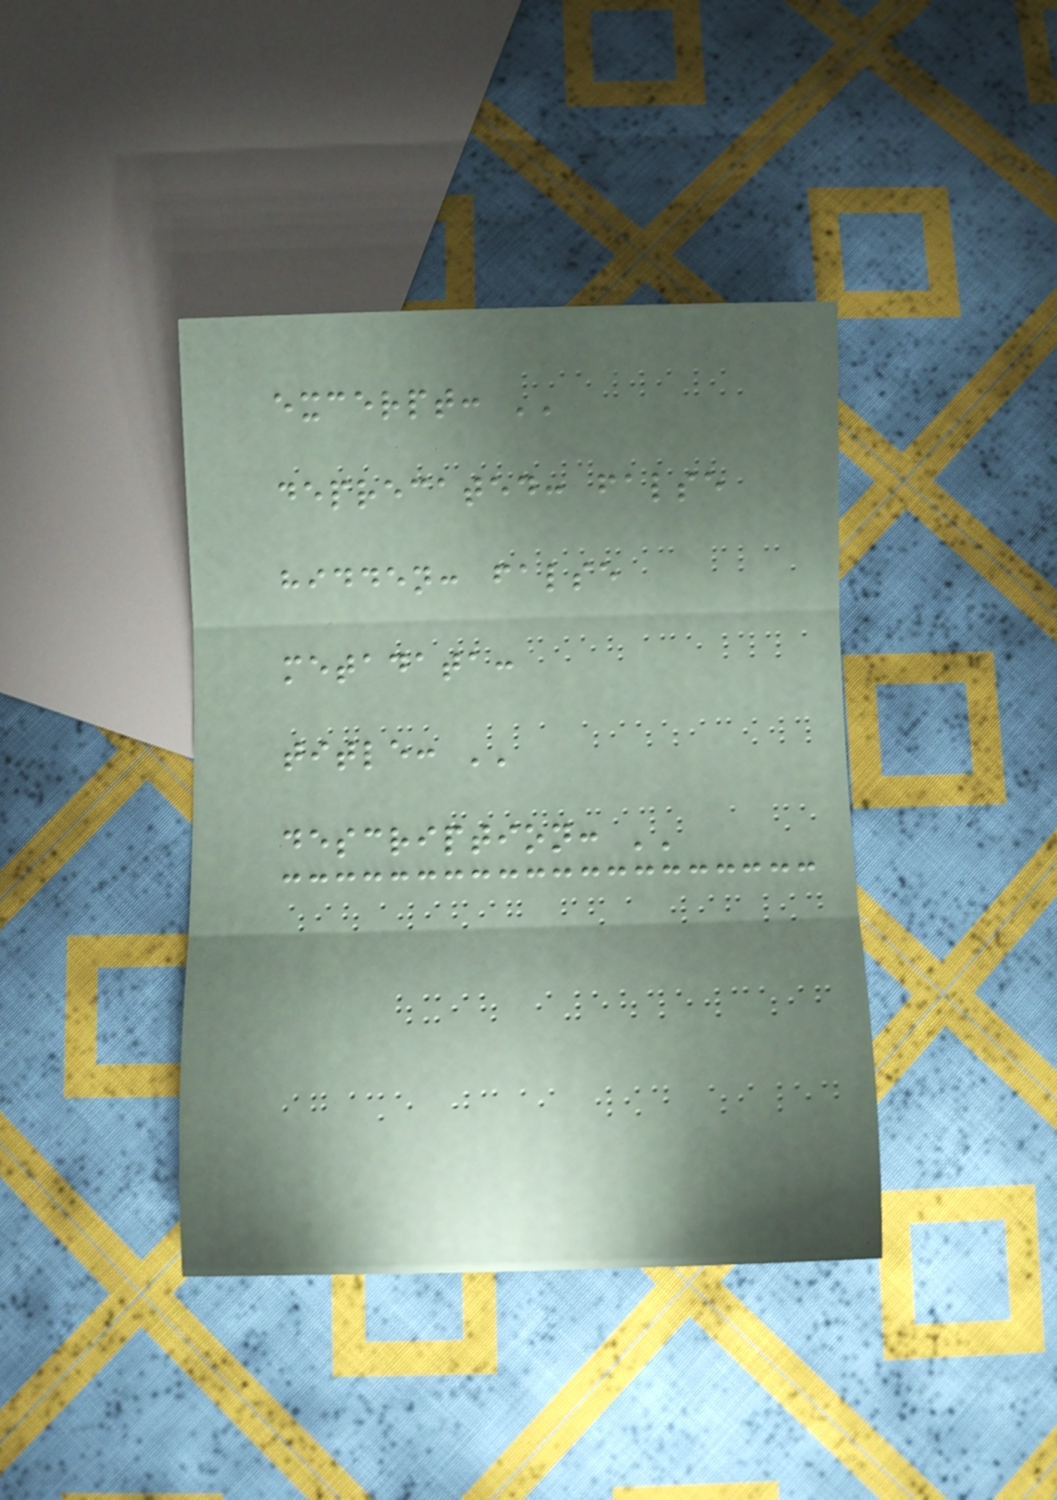excerpt: ''
deprecated: false
hidden: false
metadata:
title: ''
description: ''
